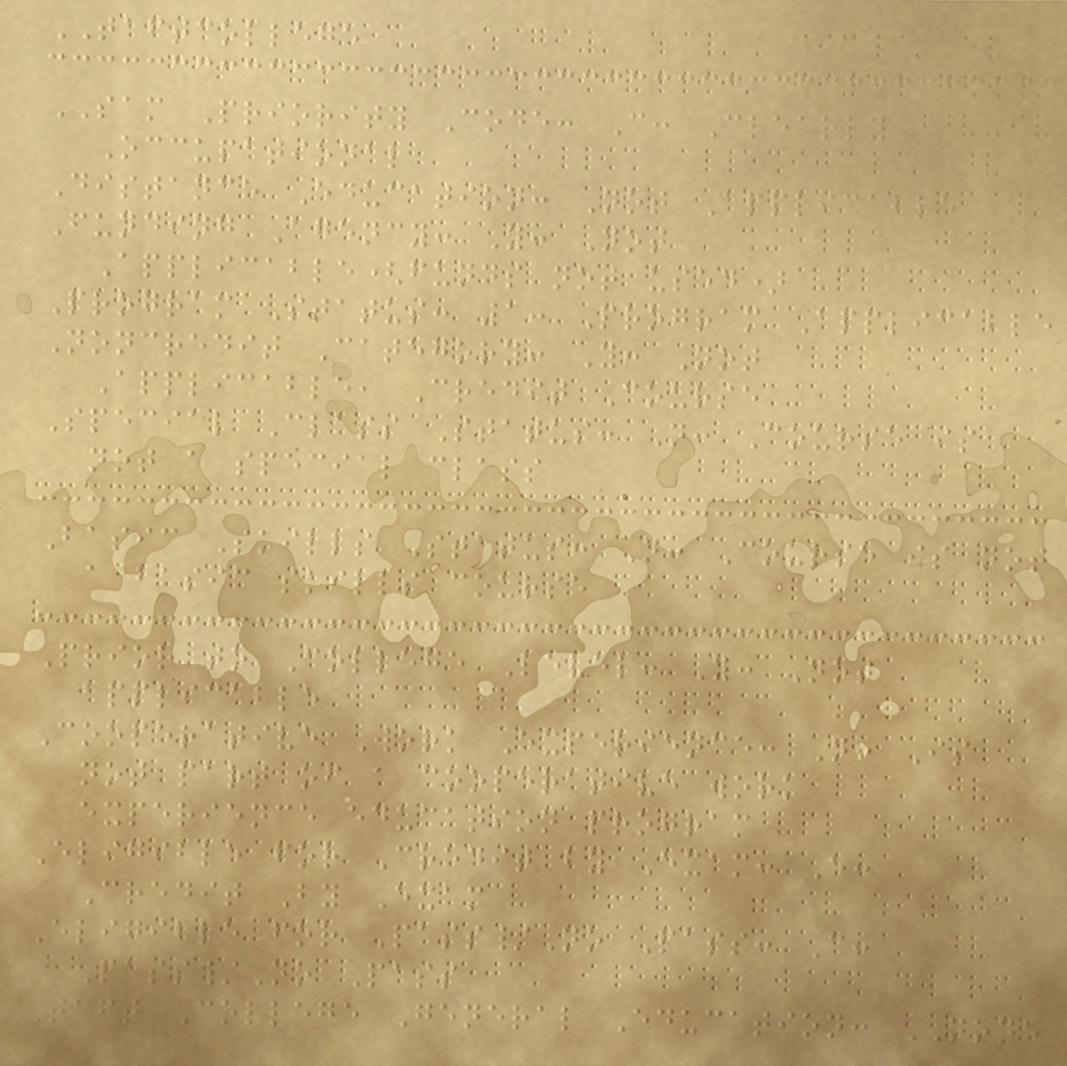TAFTCOLLEGE
SAM Priority Code: C: Clearly
Occupational
Distance Education: Not Applicable
Funding Agency: Y: Not
Applicable(funds not used)
Program Status: 1: Program Applicable
Noncredit Category: Y: Not
Applicable, Credit Course
Special Class Status: N: Course is
not a special class
Basic Skills Status: N: Course is not
a basic skills course
Prior to College Level: Y: Not
applicable
Cooperative Work Experience: N: Is
not part of a cooperative work
experience education program
Eligible for Credit by Exam: E:
Credit By Exam
Eligible for Pass/No Pass: C:
Pass/No Pass
Taft College General Education: NONE
